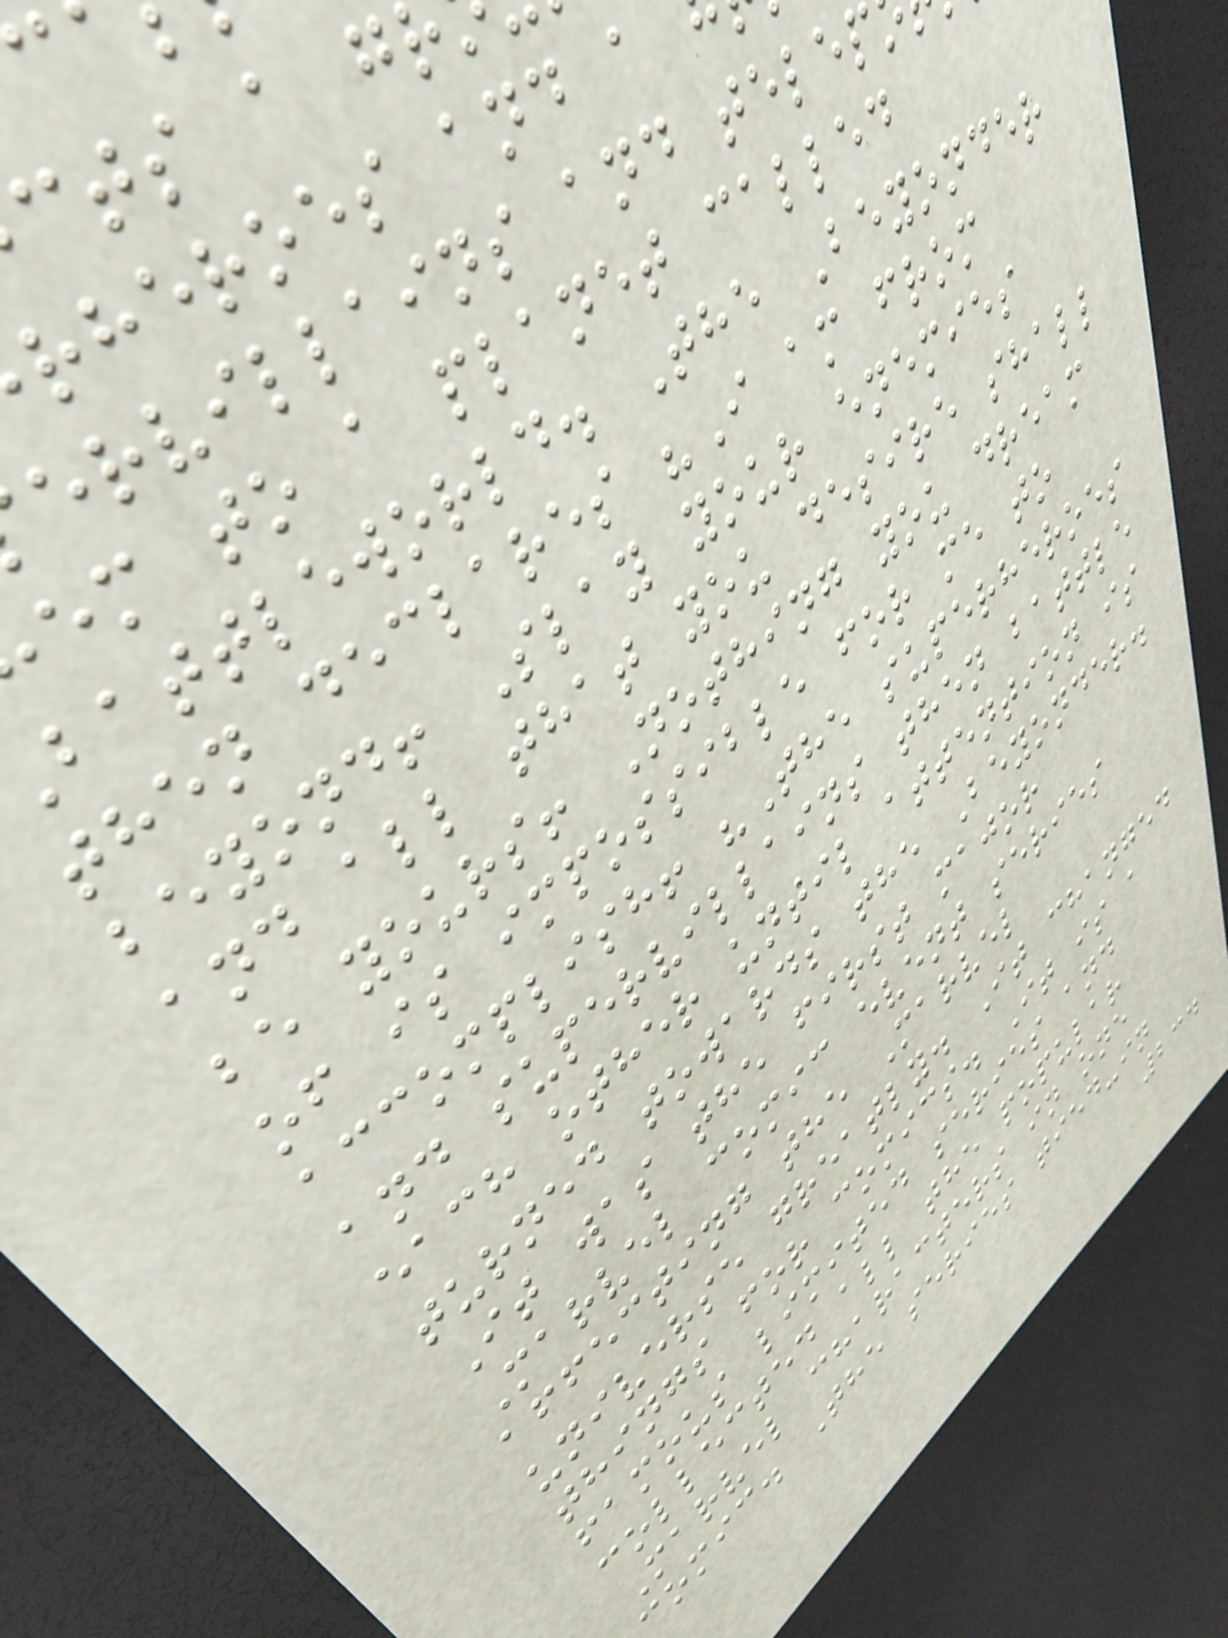cts a g
rheroes and a
ervillains and telep
em to a planet called
battleworld. The Beyonder
then declares "I am from
beyond! Slay your enemies
and all that you desire shall
be yours! Nothing you dream
of is impossible for me to
accomplish! "The superheroes
and supervillains then battle
each other until attention is
turned towards the Beyonder.
It was the first major
Marvel comic event series
affecting the Marvel
universe greatly. It changed
things for comics. It is a
famous limited series and
collected all the popular
Marvel characters in one
comic. The series tied-in
234
